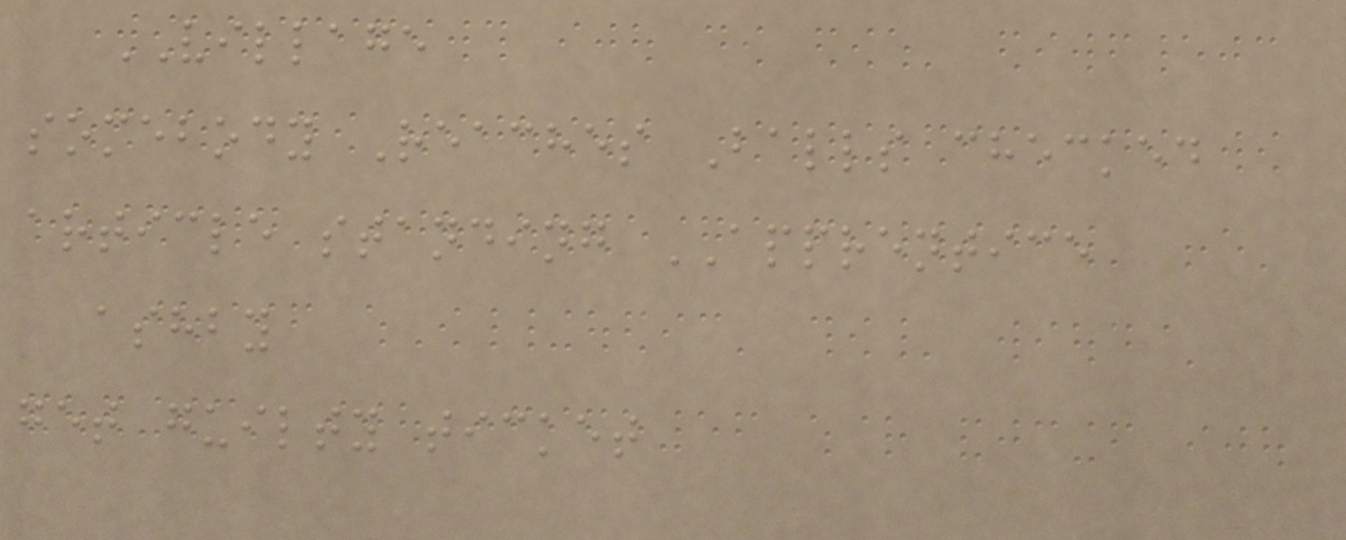VILLAGE
somebody Reaches Balls checked
article standing APPRENTICE
ashby
get guilty ticket
